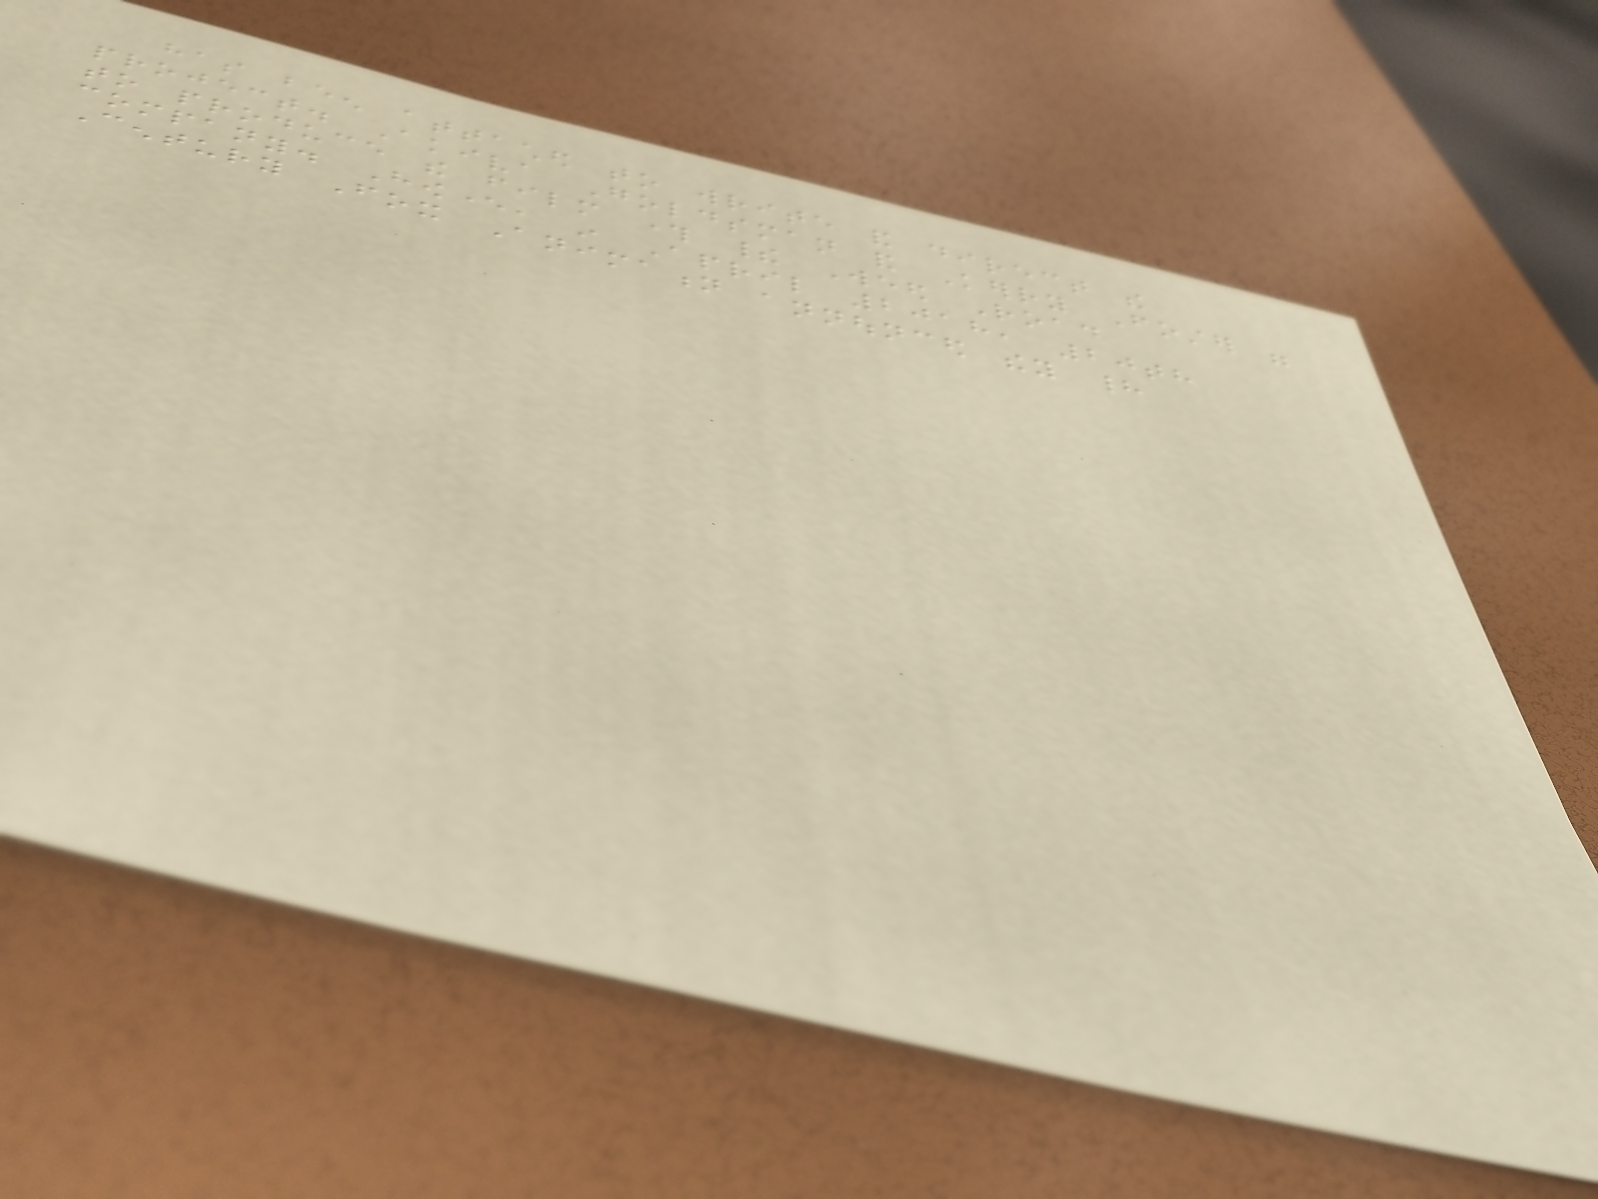has been attached to write and direct the
project. Akiva Goldsman and Kerry Foster were
to produce the film through their Weed Road
company. However, in April 2018, 20th
Century Fox Animation announced they had
